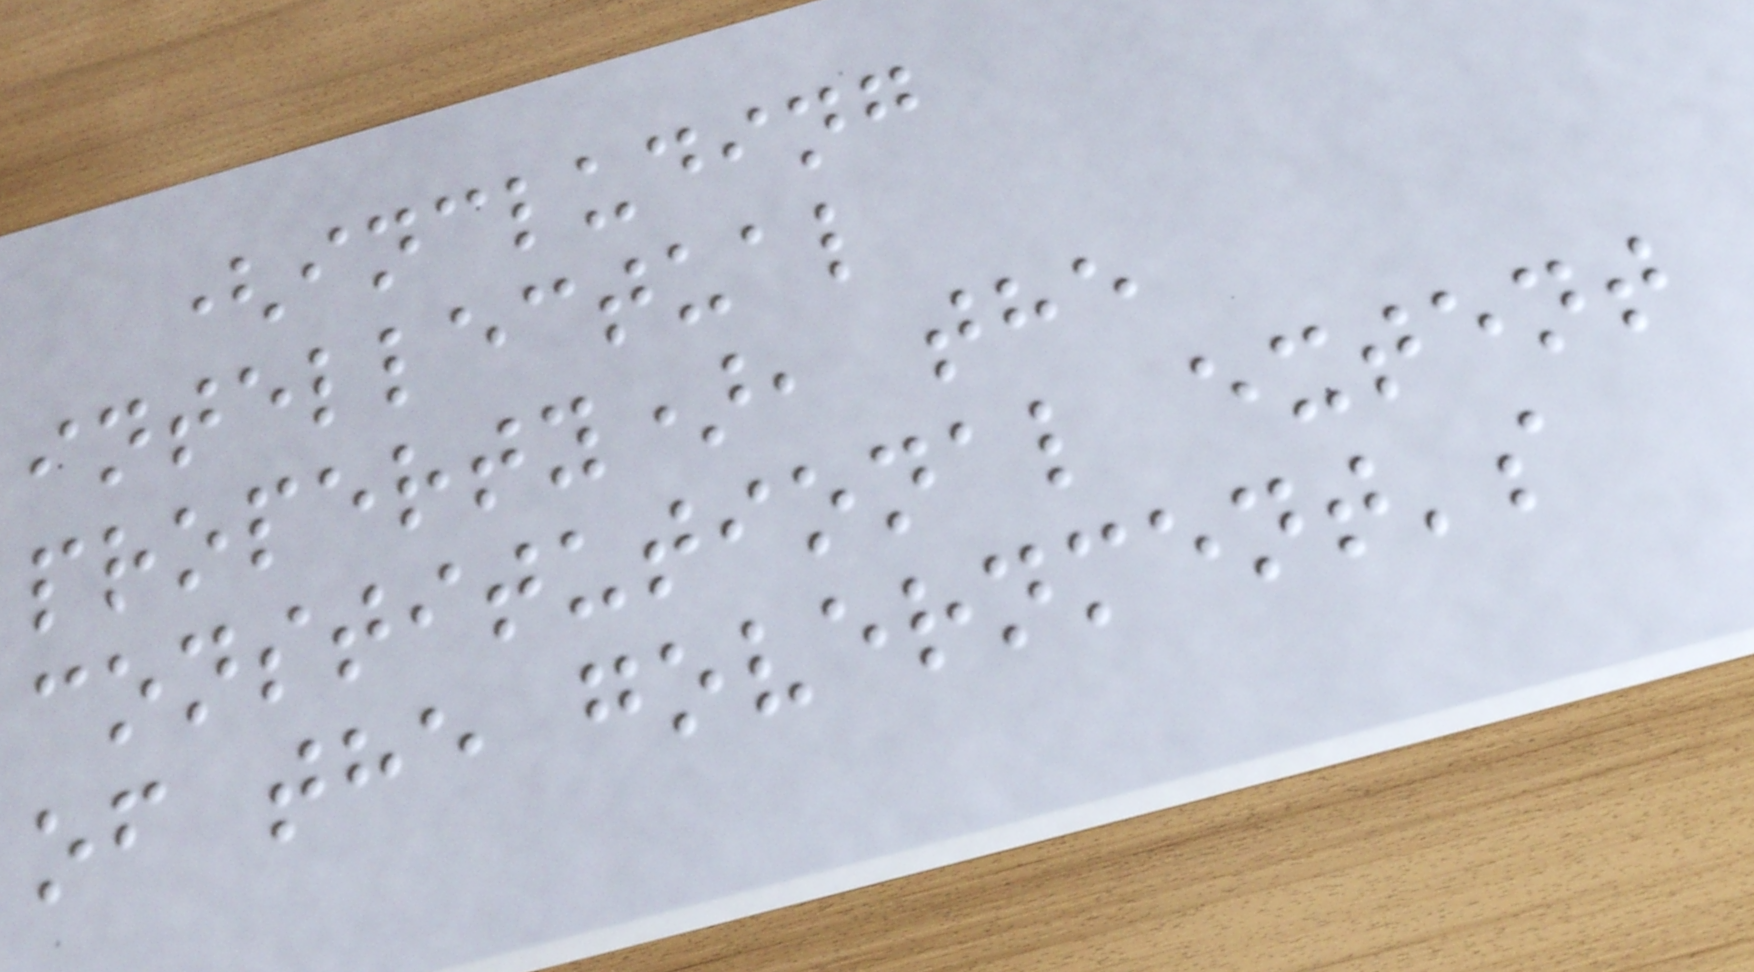(including
intellectual
property), the
constitutional extent
of the government's
